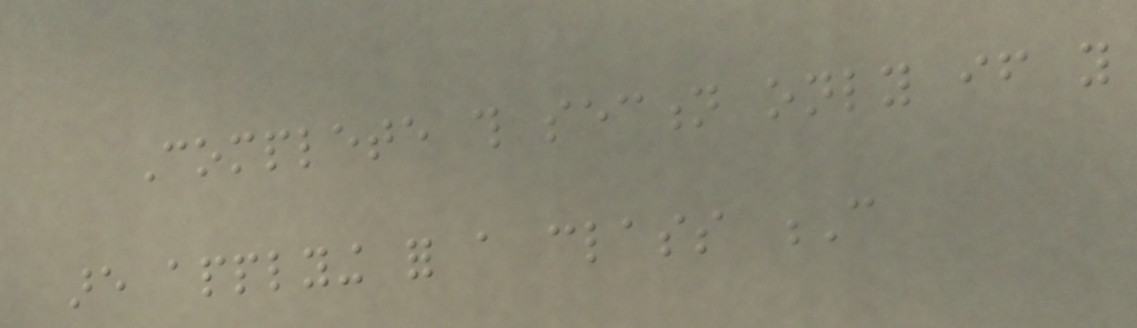Complete this section only if you
are applying for a class C
